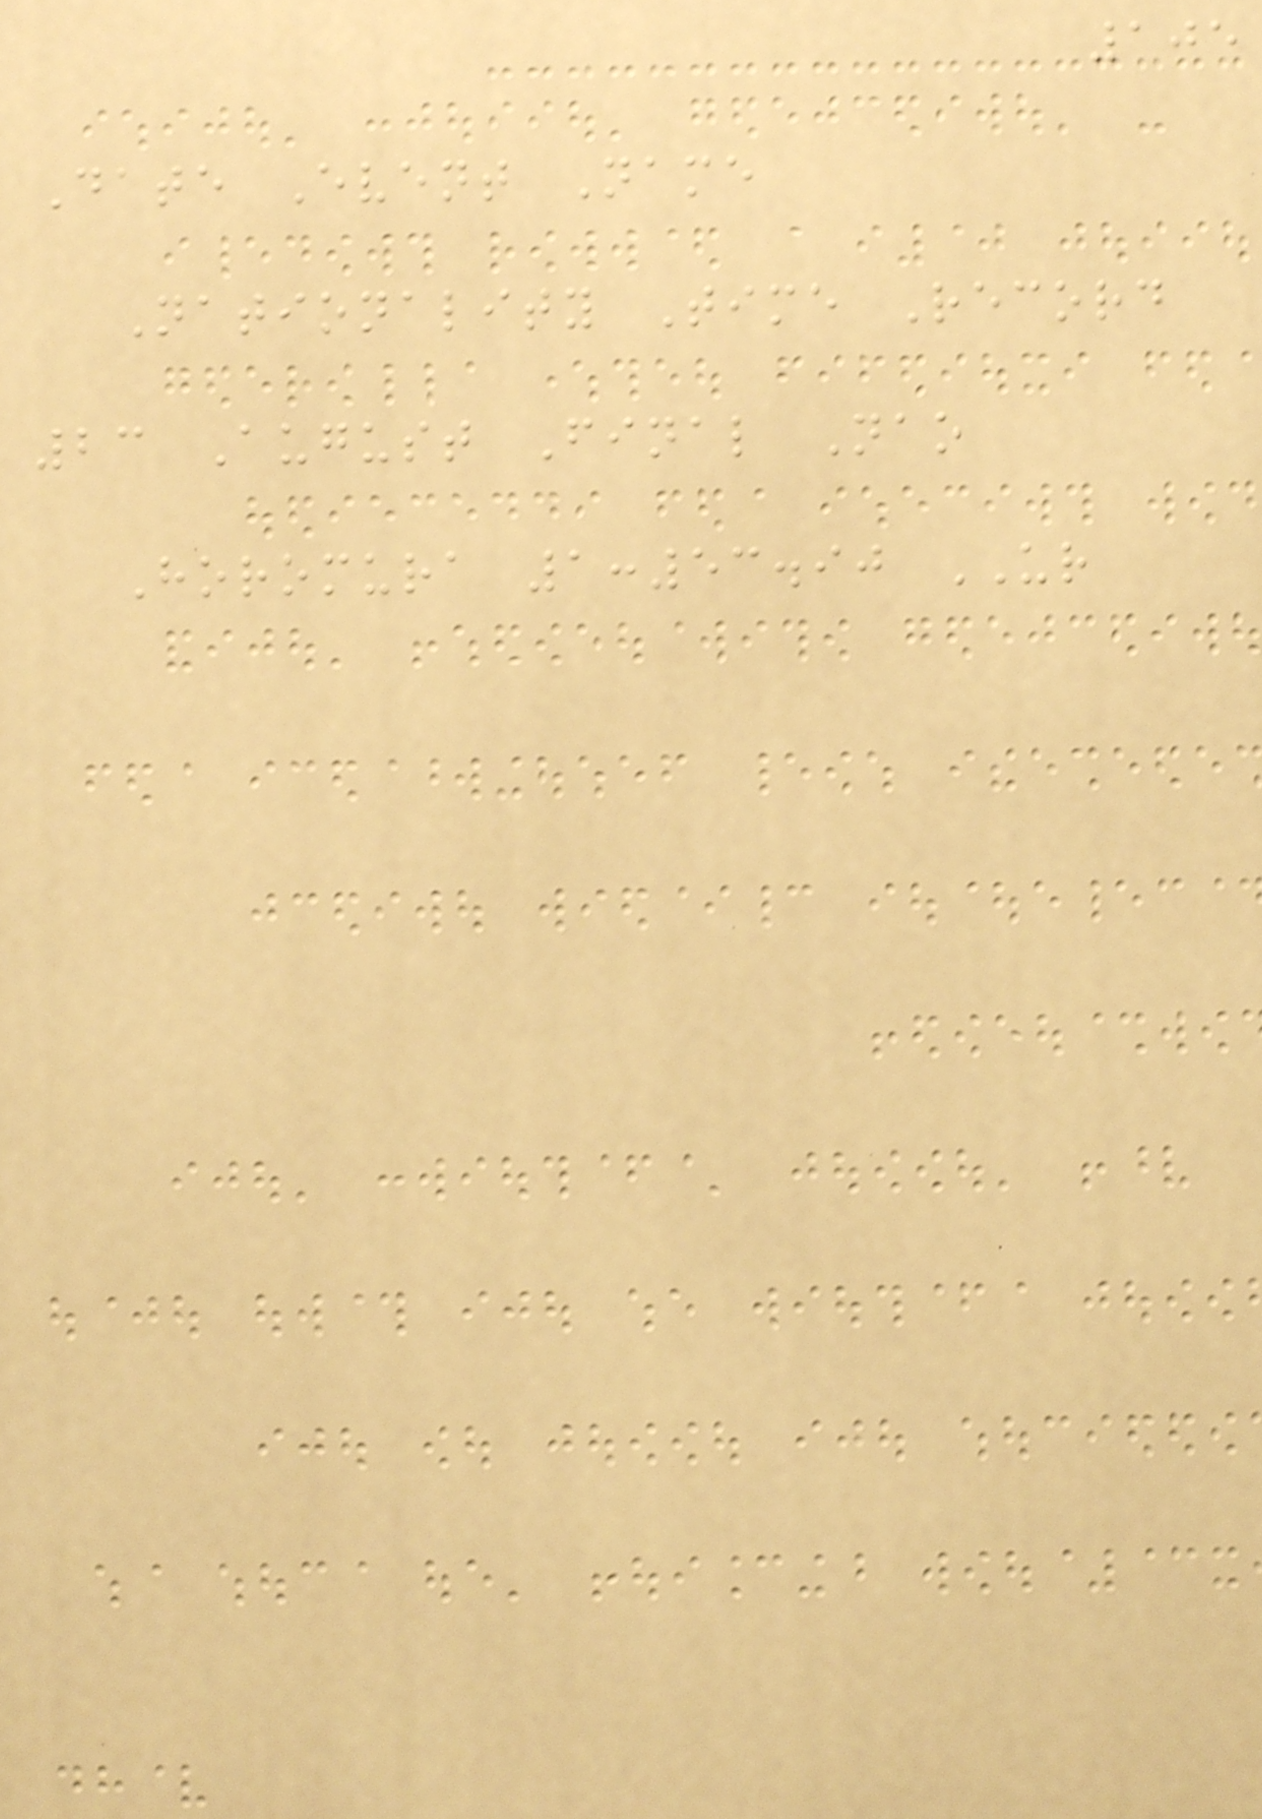105
Date Event Name
Nationality Time Record
23 August Final Nao
Horomura 1:53.90 UR
